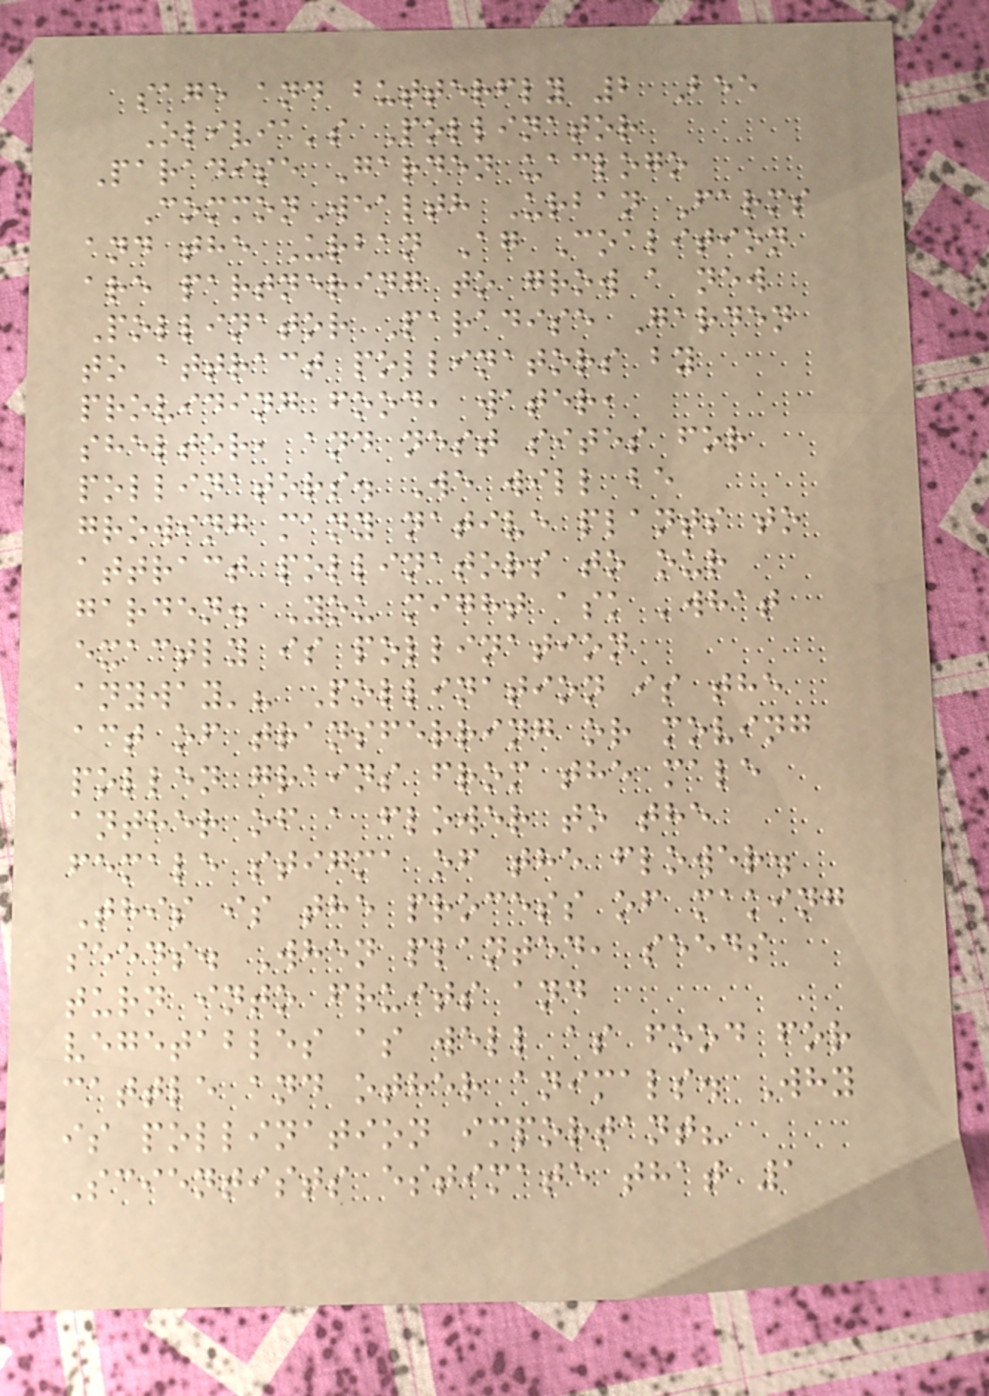sage and butterfly 2 Bee
Olivia's Pollinator
Paradise Garden uaclogo
CommonWealth Urban Farms
and the Urban Ag Coalition
are partnering to grow a new
Pollinator Paradise Garden
to attract pollinators by
providing food, water,
shelter, and nest sites for
pollinators. We will be
growing many native plants to
attract pollinators to our
garden. You might ask 'what
exactly is pollination
anyway'? Pollination is the
act of transferring or moving
pollen grains from the male
anther of a flower to the
female stigma of the flower.
This is the process of making
seeds. When planted, seeds
turn into fruits and
vegetables as well as food for
cattle and other animals. Why
is pollination important?
Scientists estimate that 1
